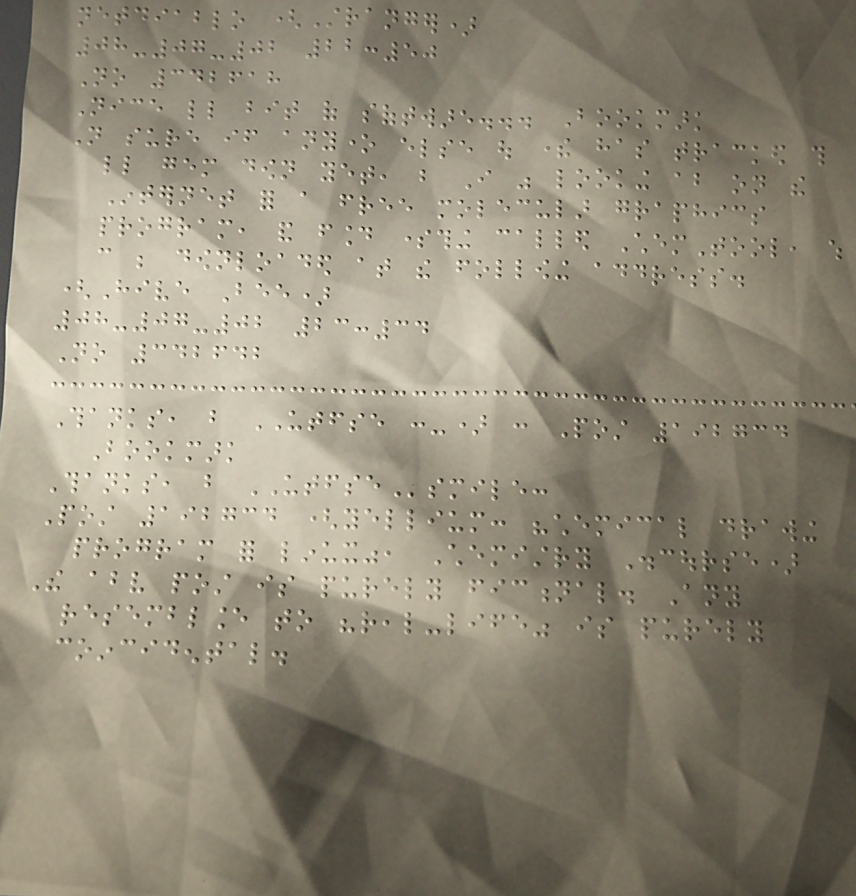netdiablo (Stranger)
08-07-02 22:50
No 342618
Nice little bit of software... Bookmark
Not sure if anyone else out there has tracked this
little gem down yet, but I was looking about on the
Internet for a free molecular graphics
program, and found something called ChemTool, which
can be downloaded at the following address.
(Hive Bee)
08-07-02 23:34
No 342642
Thanks, but UTFSE :-) : Post 192734
Bookmark
Thanks, but UTFSEsmile:
Post 192734 (yellium: "chemical drawing
program for linux", Chemistry Discourse)
The above post is purely fictional. Any
resemblance to "real-life" is purely
coincidental.
